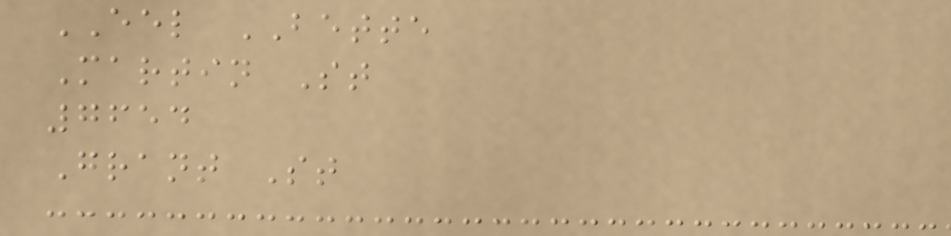EEL BETTE
Martin St
7654
Grant St
